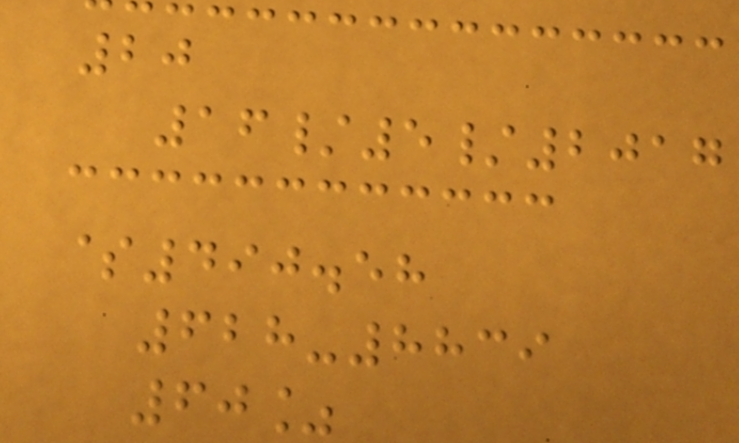20
16/5/2017
$490.58
628-8839
60%
